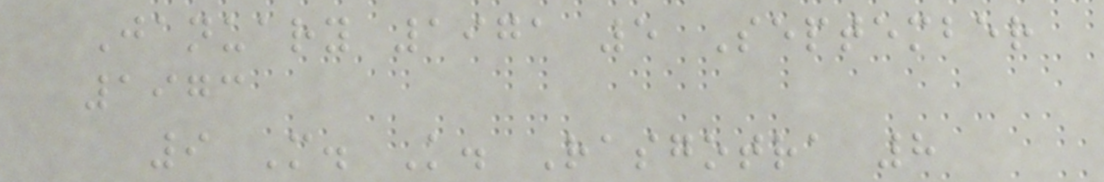January 1971 5 September
1973
9 M. K. Rasgotra 8
